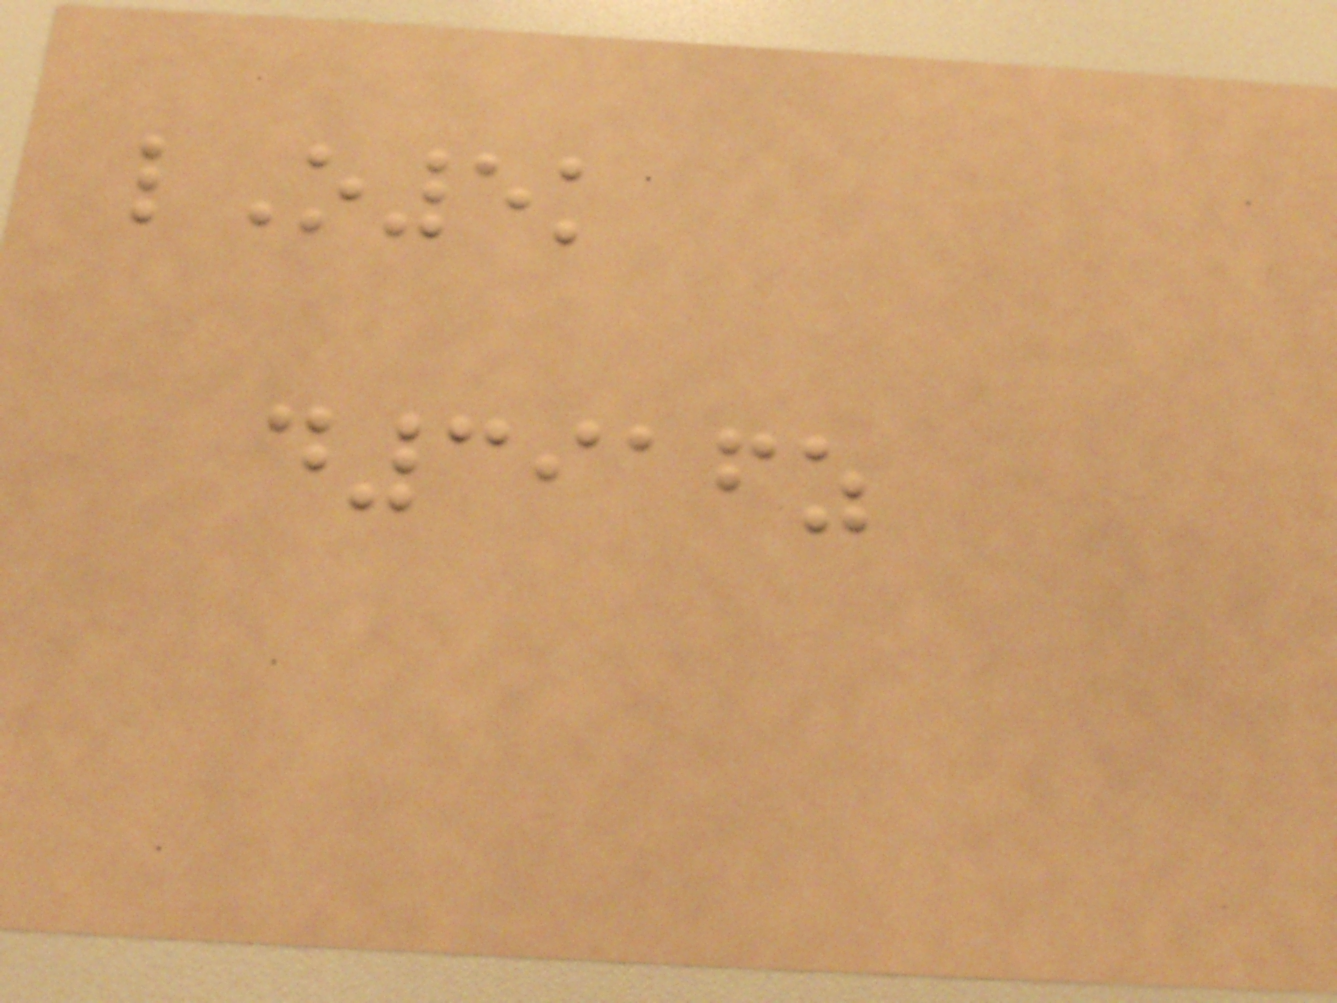lO5k
d3916z
